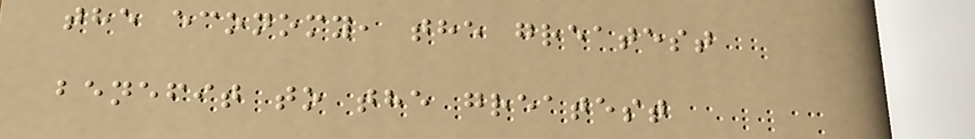the economy, the greatest
benefit to the greatest
